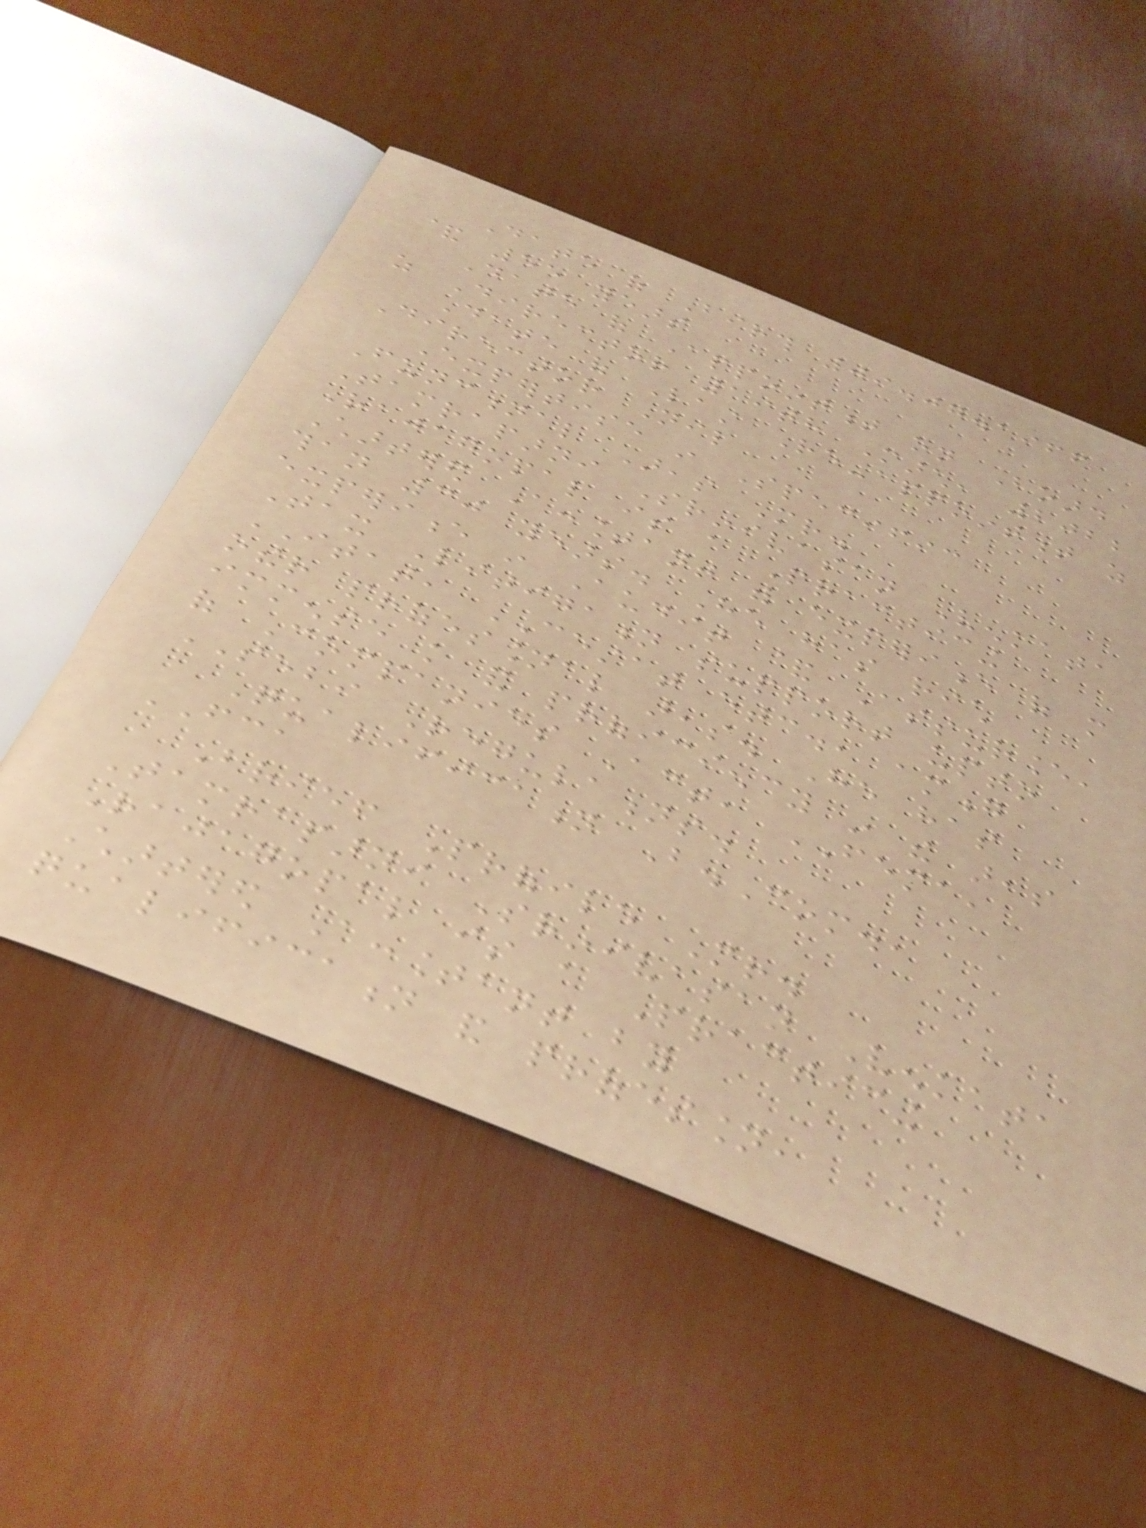Date of Birth 09.07.1966
& 55 years
Date of Appointment on Board
as Director 19th March, 2022
Date of Last Re-appointment as
Director Nil
Expertise in Specific
Functional Areas Mr.
Tamraparni Srinivasan Venkata
Rajagopal is a Practicing
Chartered Accountant with experience of more
than 30 years. He has rich
experience in Audit & Assurance,
Tax Litigation support upto
ITAT, CESTAT etc., among
other professional areas. He has
immense knowledge and proficiency in the areas
of Companies Act, FEMA,
SEBI Regulations.
Qualification B.Com.,
FCA
Brief Profile Mr.
Tamraparni Srinivasan Venkata
Rajagopal is a Practicing
Chartered Accountant by
qualification and profession,
